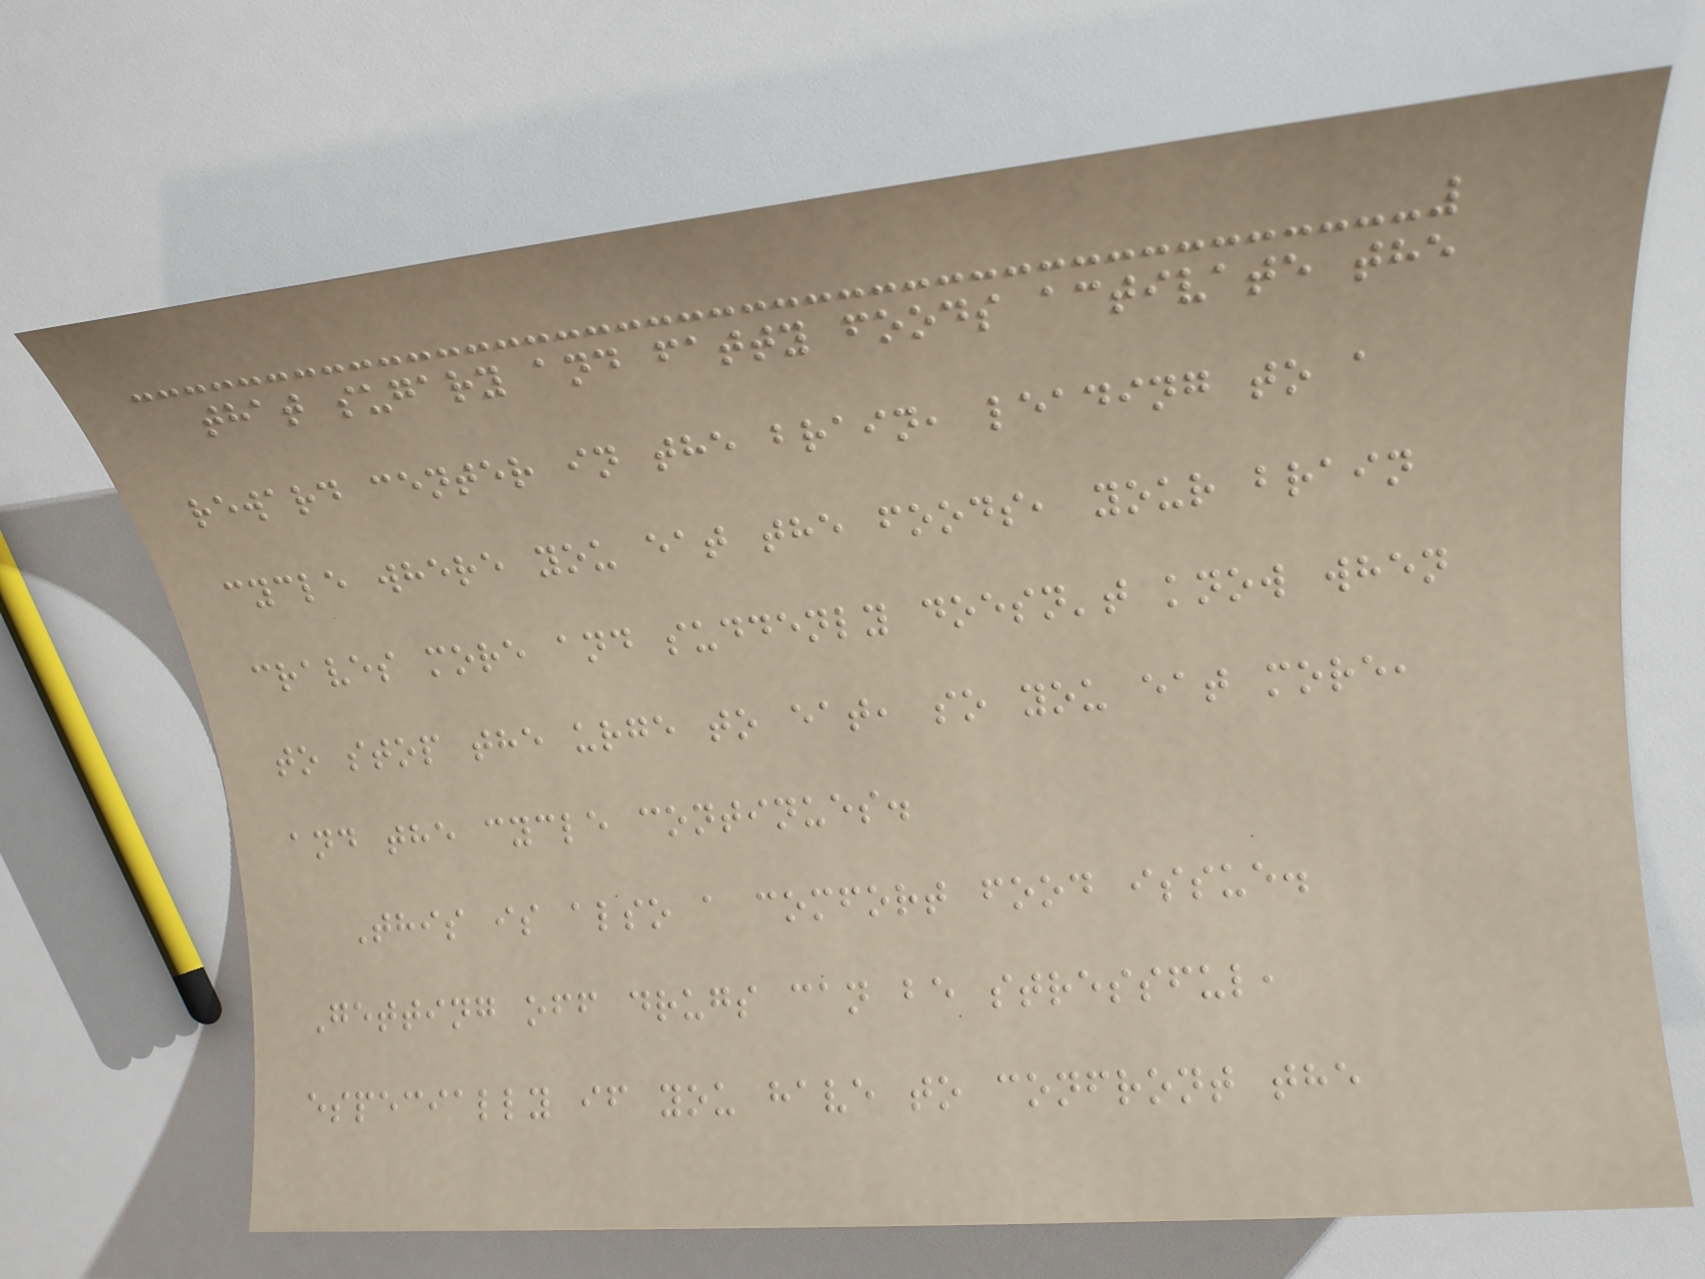that sugary and fatty foods activate the
reward center in the brain, leading to a
cycle where you eat the foods, your brain
craves more and suddenly doesn't know when
to stop the urge to eat, so you eat more,
and the cycle continues.
This is also a comfort food issue.
Getting off drugs can be stressful,
especially if you have to confront the
